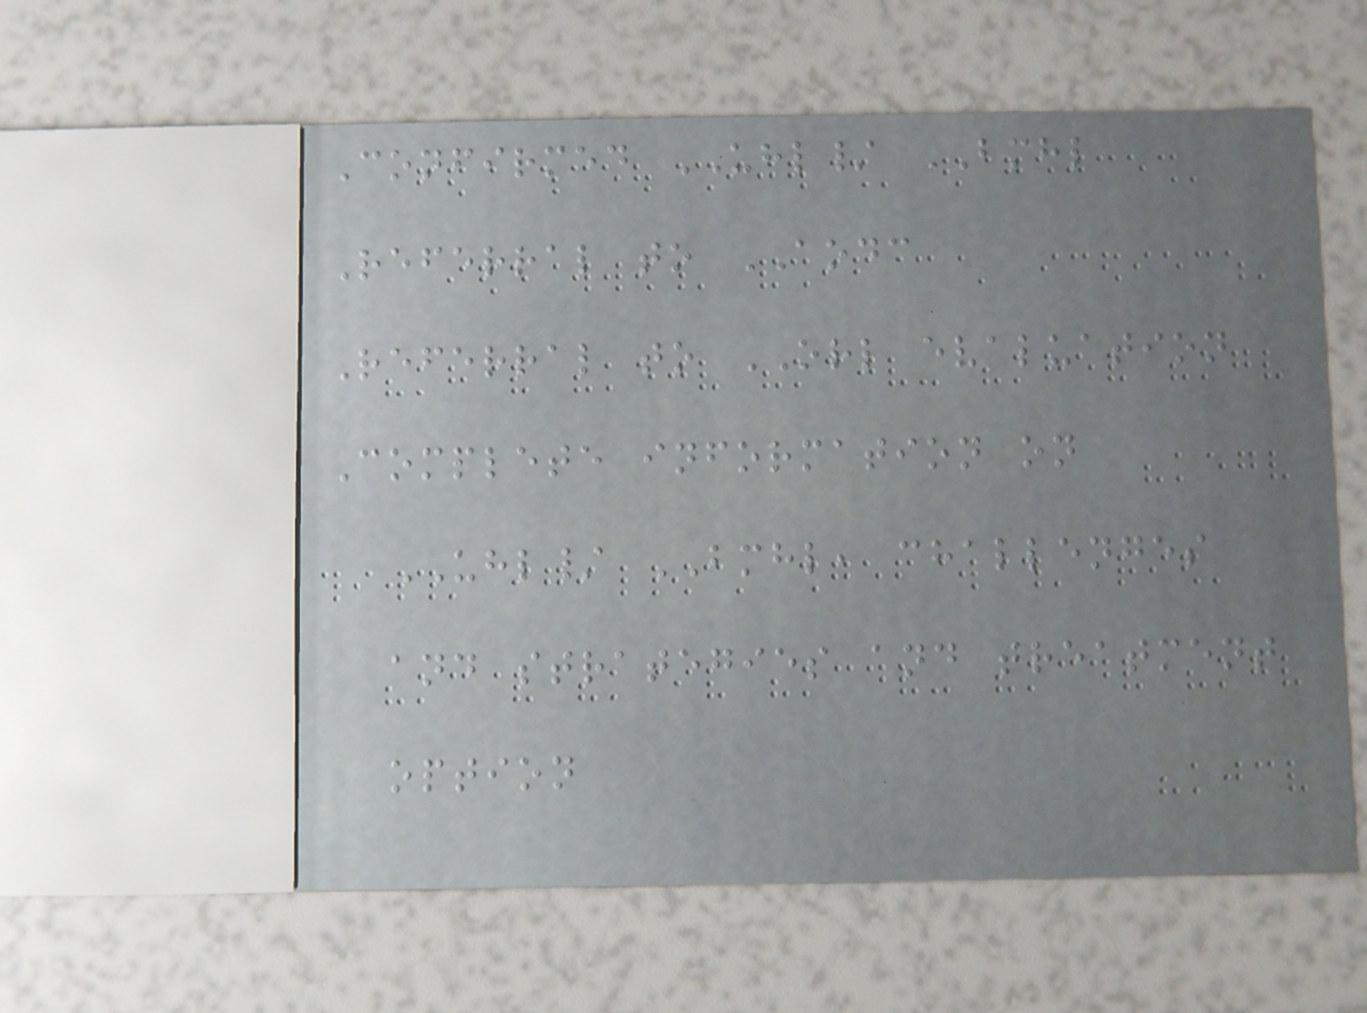Confirmed UHL/ BMHL
Referral to AODC
Referral to ORL evaluation
Complete information on
UHL/ BMHL, challenges
and strategies and treatment
option
